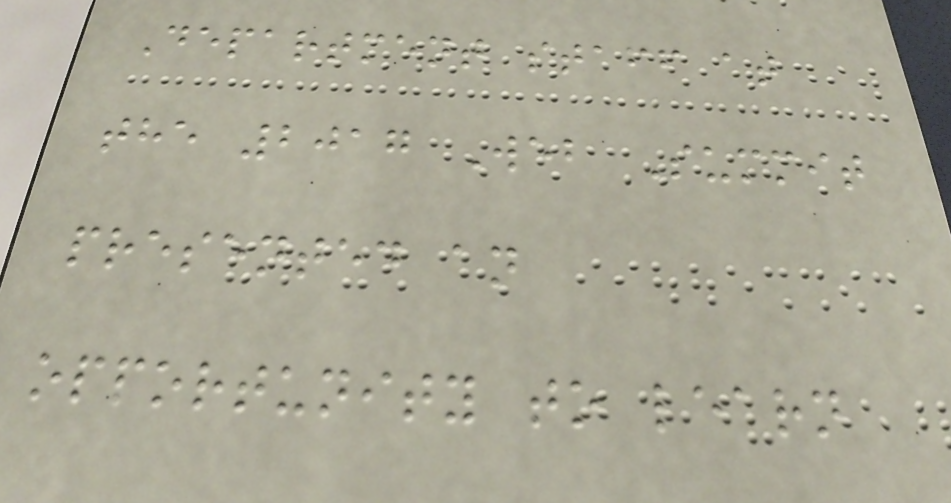Department staff at
the 2017 Web Summit
presented an
opportunity to learn
